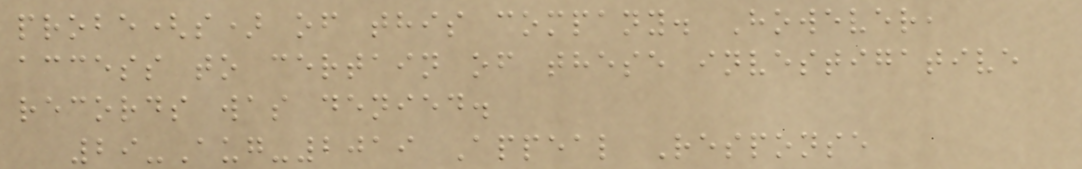probe(s) of this company. However,
access to certain of these investigative
records was denied.
29-Aug-2019 Appeal Response
